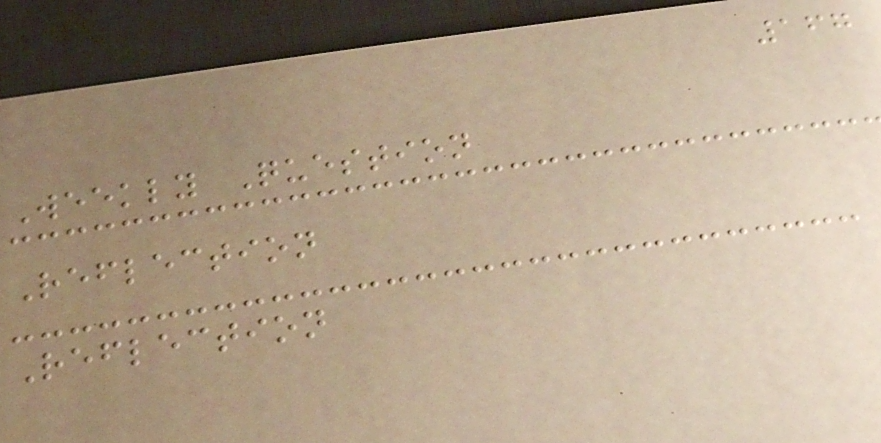167
Weekly Question
Reflection
Reflection
